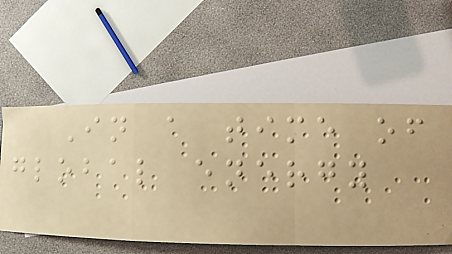In a time of
global energy
